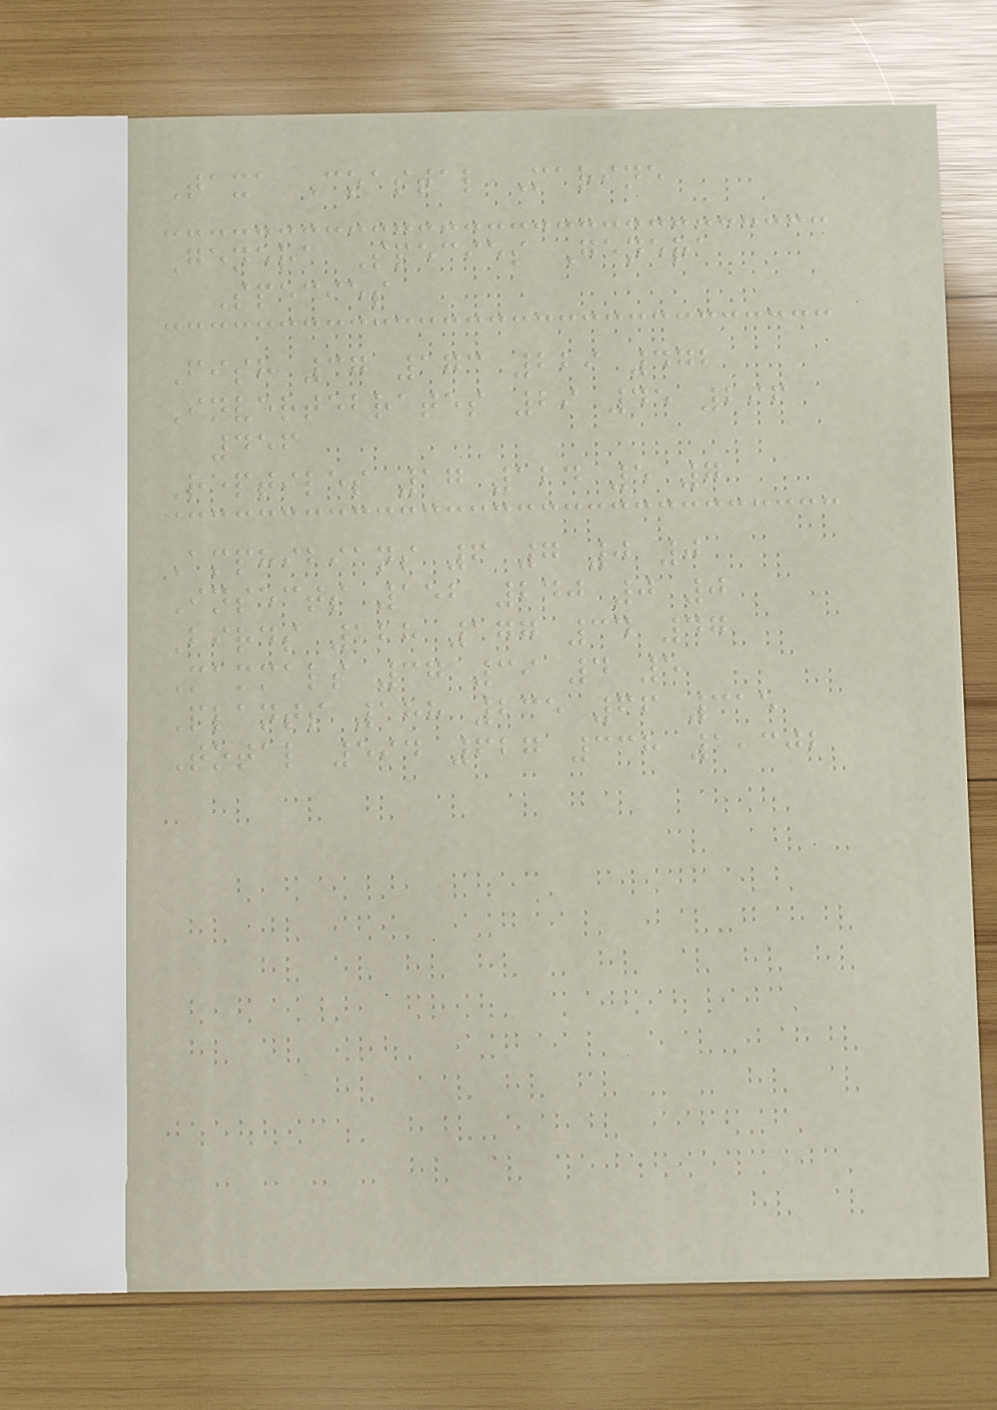Taxa Coastal Marine
Genera Species Genera
Species
Fish 37 173 229 472
Invertebrates 29 45 296
456
Reptiles 17 124 5 7
Amphibians 6 7 0 0
Insects 152 240 0 0
Birds 128 177 34 47
Mammals 37 39 4 5
Plants 188 235 66 315
Total 594 627 338 1,302
